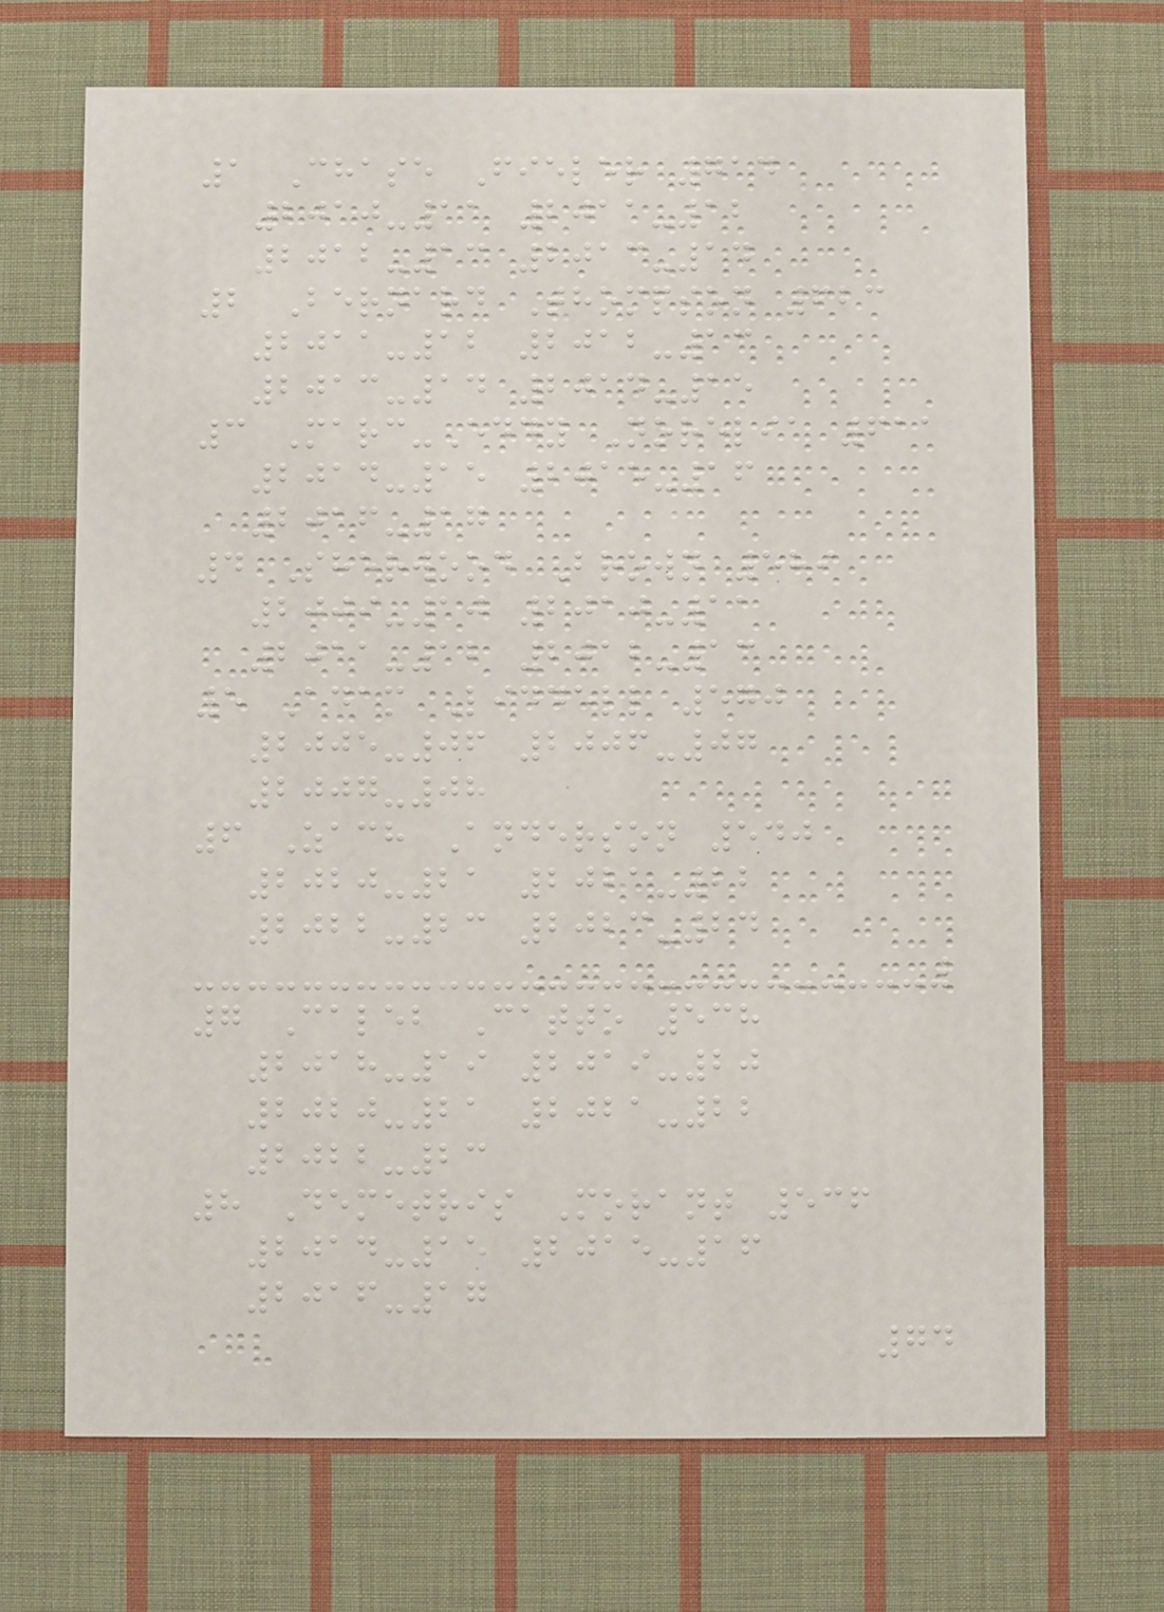1 Chase Fieler 714
2010-11 2011-12
2012-13 2013-14
2 Bernard Thompson 623
2011-12 2012-13
2013-14 2014-15
3 Marc-Eddy Norelia 611
2014-15 2015-16
2016-17
4 Sherwood Brown 589
2009-10 2010-11
2011-12 2012-13
5 Adam Liddell 570
2005-06 2006-07
2007-08
6 Zach Anderson 540
2020-21 2021-22
2022-23 2023-24
7 Caleb Catto 538
2018-19 2019-20
2020-21 2021-22
2022-23
8 Demetris Morant 536
2014-15 2015-16
2016-17
74
